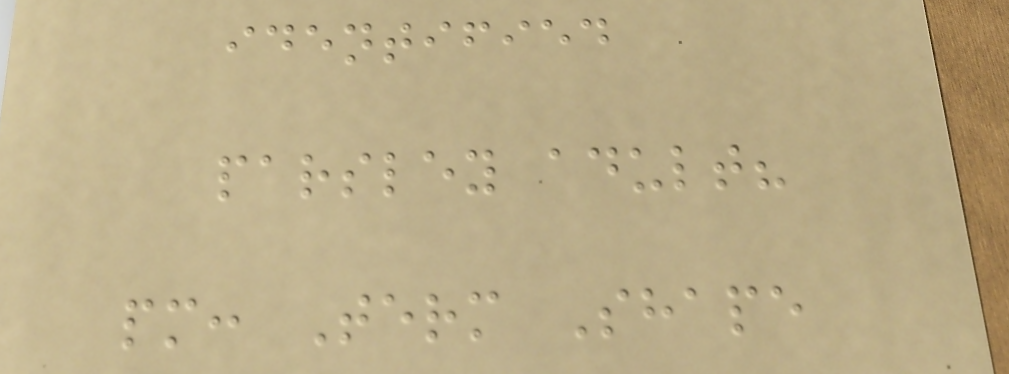identified
parsley adult?
pm: Term Shape
